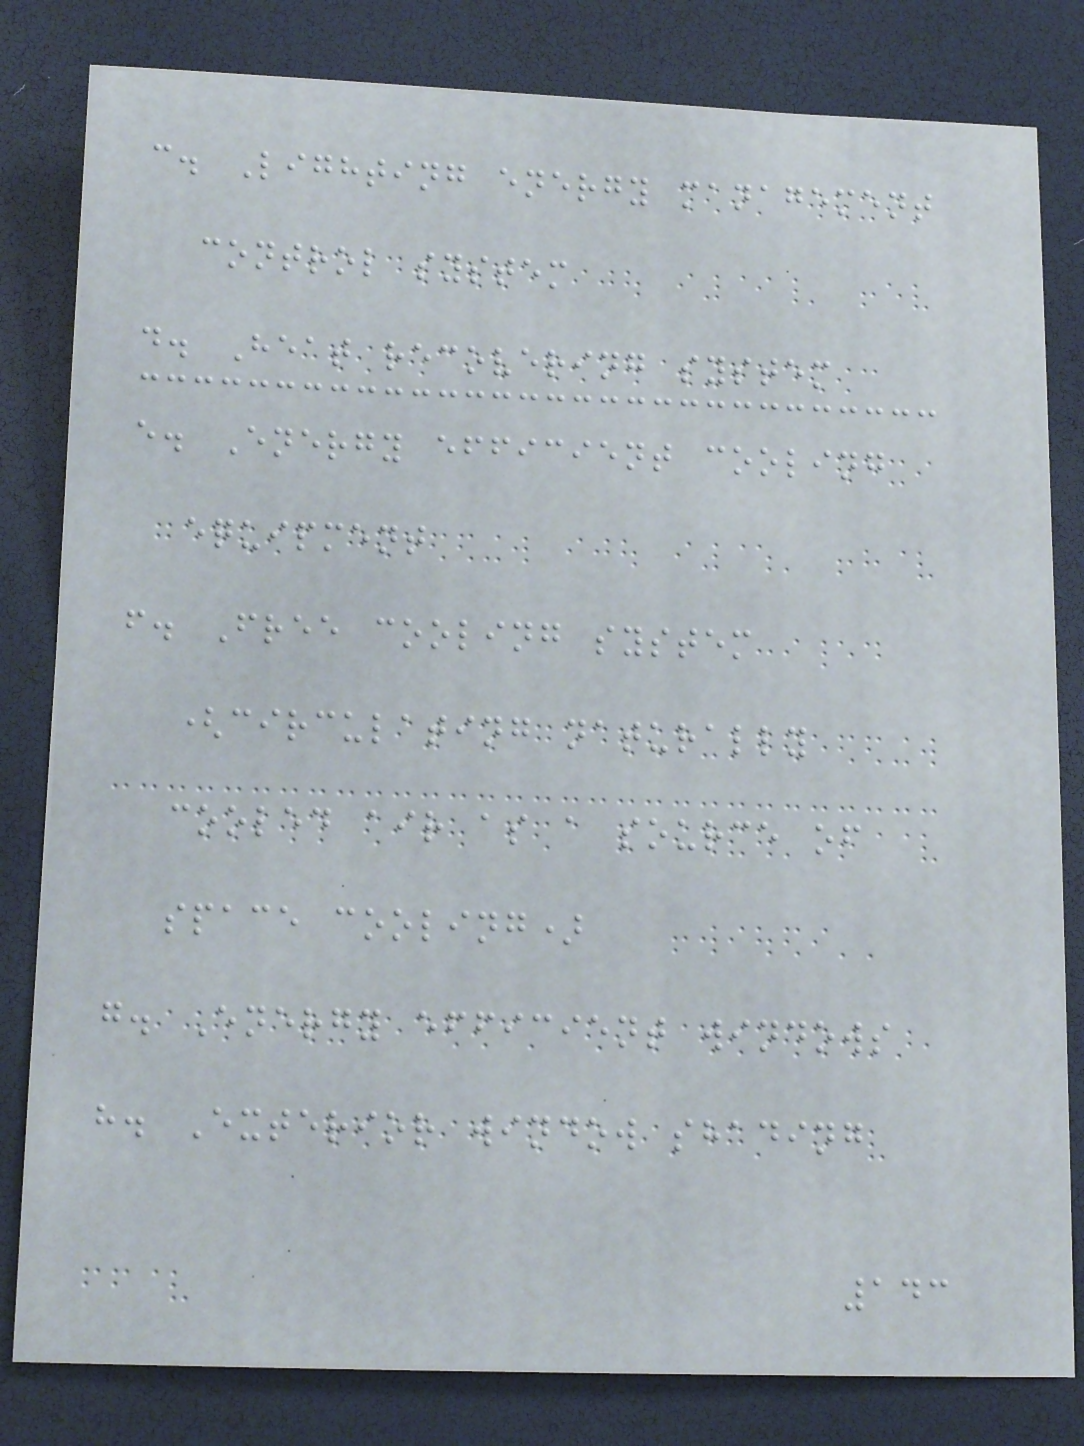c. Lighting energy management
control system
d. Heat recovering system
e. Energy efficient cooling
equipment
f. Free cooling system
(circulating naturally
cooled air as a source of
space cooling)
g. Energy efficient windows
h. Exterior window shading
143
